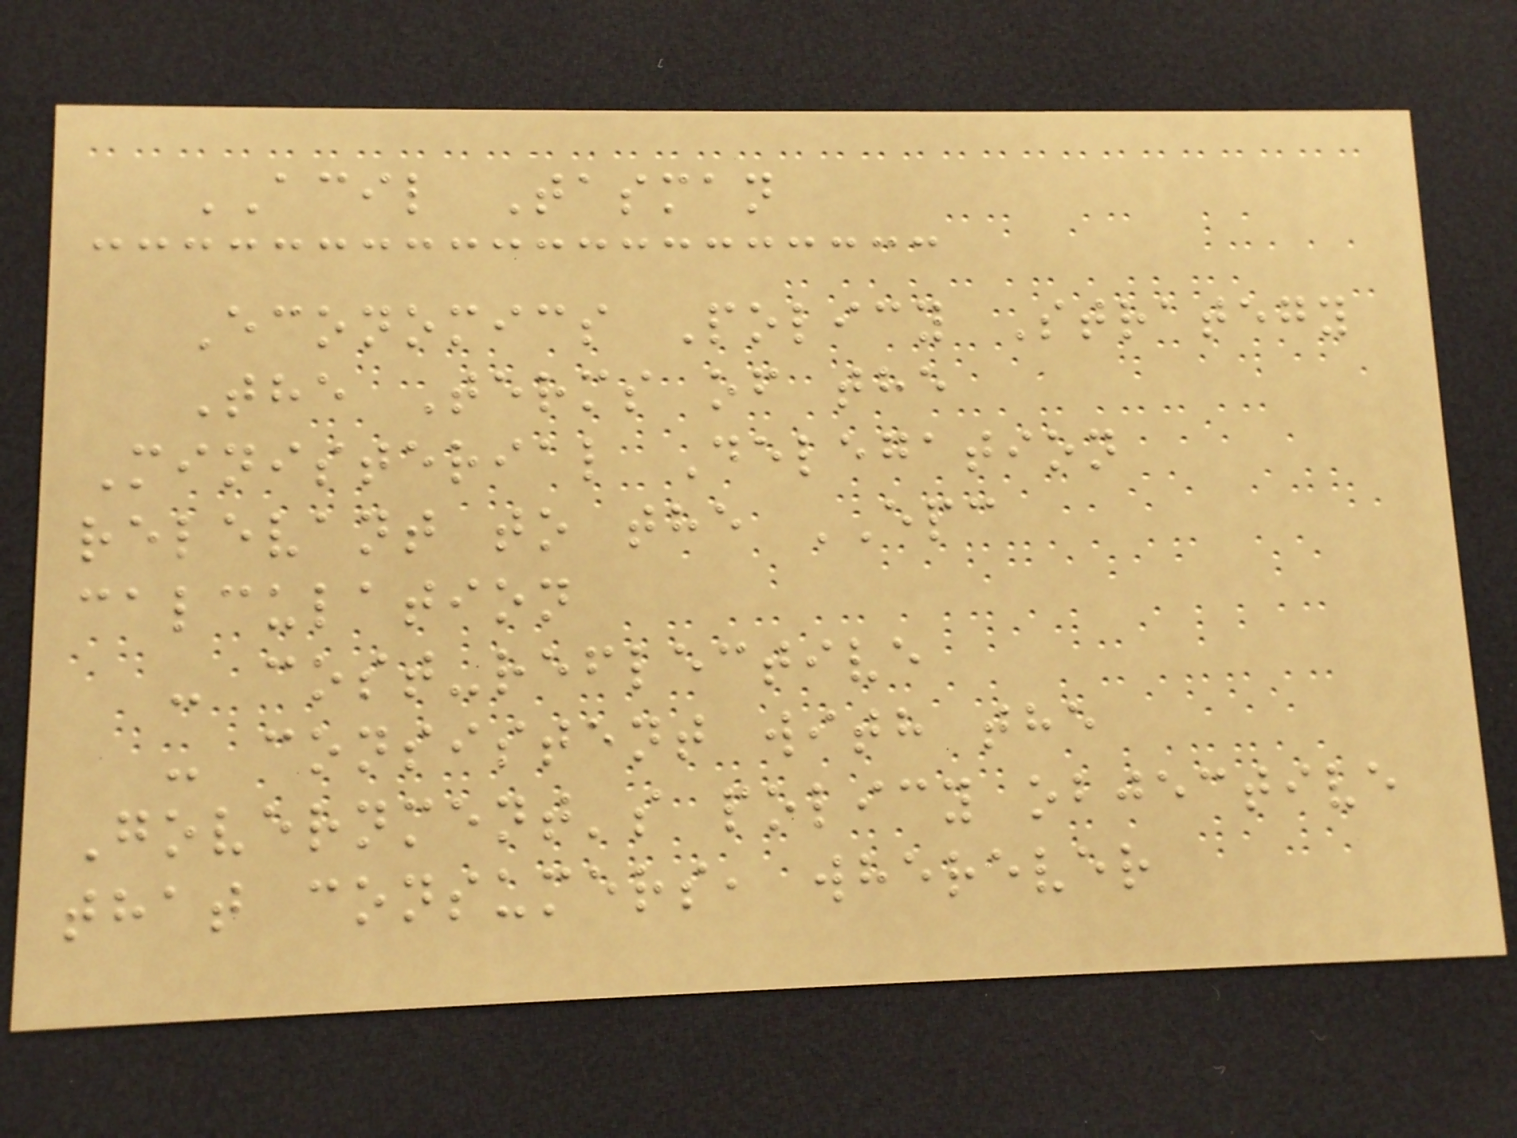ACIL Tasman
Economics Policy Strategy
The Terms of the
Ministerial Delegation
relevant to the EPC
calculation
- cost-reflective
- consistent with the
Government's policy objective
that consumers, wherever
